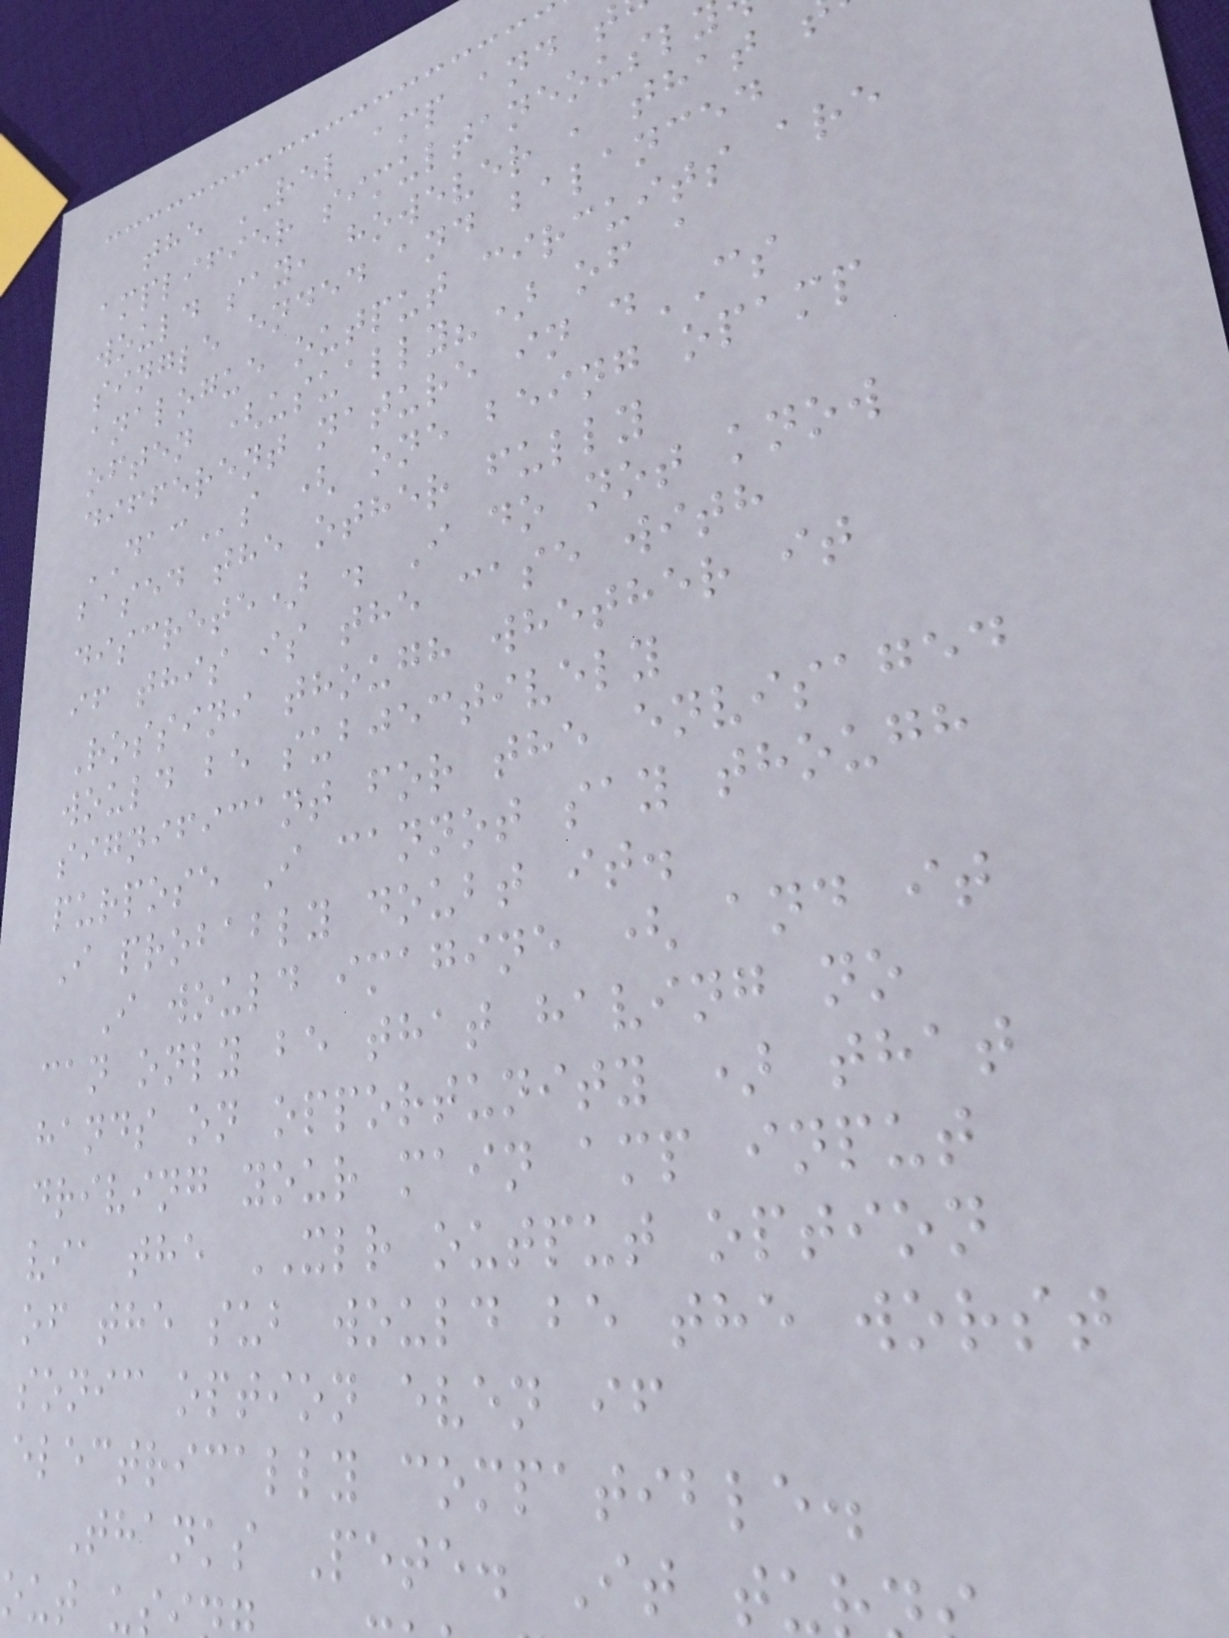the REL amp and t
amplifier simultaneousl
would say, however , that
single ended and balanced
analogue output circuits are
often (usually?) of a
different nature in dCS
DACs ( one being opamp
based the other fully
discrete) . I do not know
if this is the case with
Rossini though whether it
would be subjectively
significant for the envisaged
purpose I cannot say though
I probably doubt it.
I would imagine ( and it
can only be that having no
hands on opportunity ) that
driving your main amp input
via the XLR output option
of the sub would be the worst
sonic option even if
electrically compatible.
Thanks Pete. It tu
